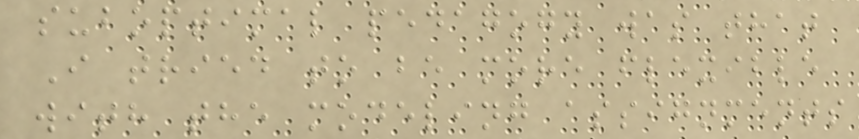suboptimal pedagogy was that
I tried to be more flexible
with the modeling assignments
